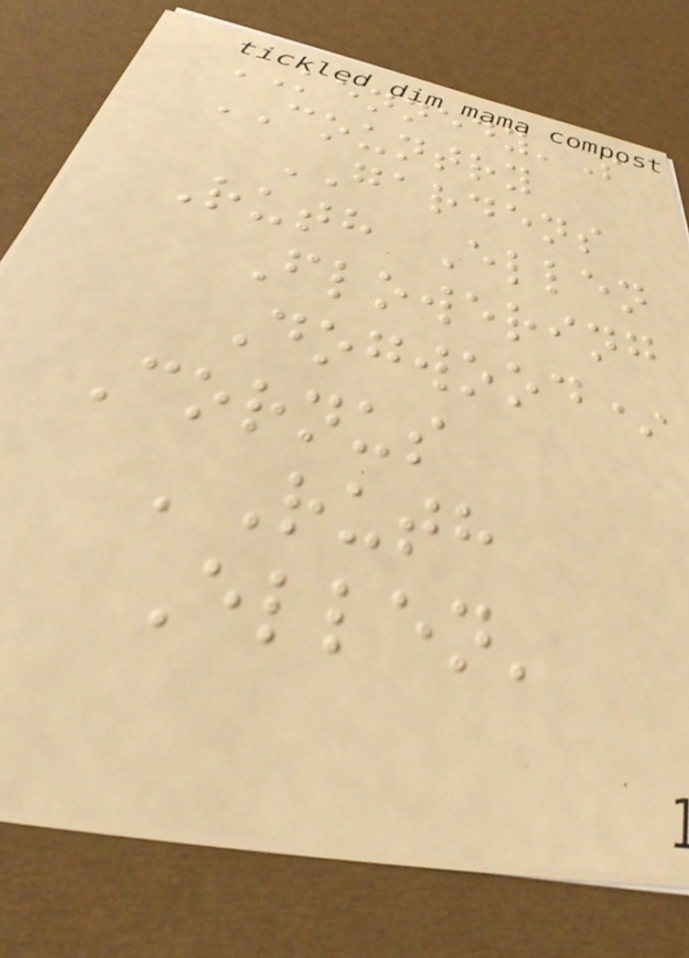KENNEDY'S
COUNTRY
GARDENS
Ruth Ellen
Flowering
Dogwood*
Cornus
'Ruth
Ellen'
